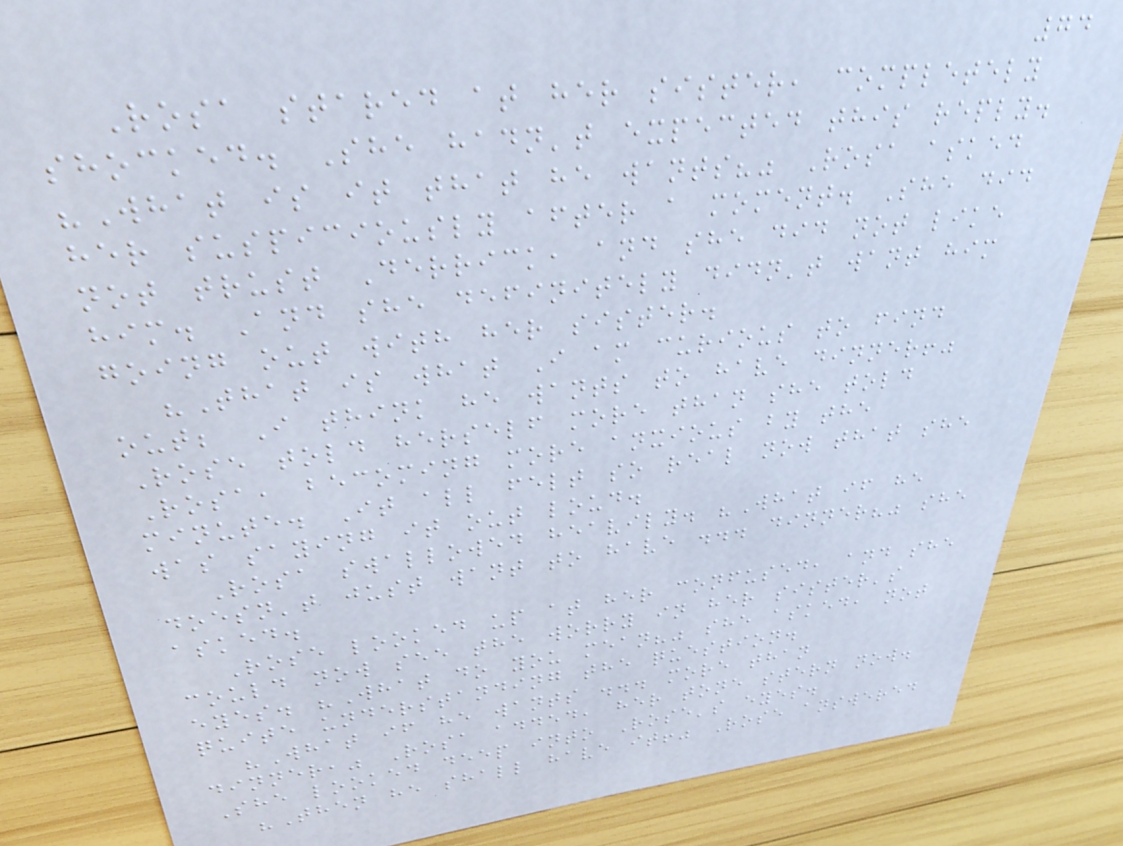74
Rosa stared at her sister, completely
shocked. She hadn't expected this reply.
"What is it that he wants?" Rosa asked
her suspiciously after a moment. She did
not trust Derrick, and she did not like
him. And she definitely didn't want him
going out with her sister.
"That is what I am curious to find
out; I think he wants to have dinner!"
Rose told herself more than she told
Rosa, becoming more anxious by the
minute. It all felt so real now that she
was saying it out loud.
Rosa swallowed heavily. "What if he
doesn't just want to have ... dinner?" she
asked.
Rose looked up at her confused, and she
could now see the worry in her sister's
eyes. "What do you mean?" she asked, not
quite understanding the question.
"What if he wants ... more than
dinner," Rosa added, her tone stern now.
She looked deep into Rose's eyes.
"Then he shall have it!" Rose answered
